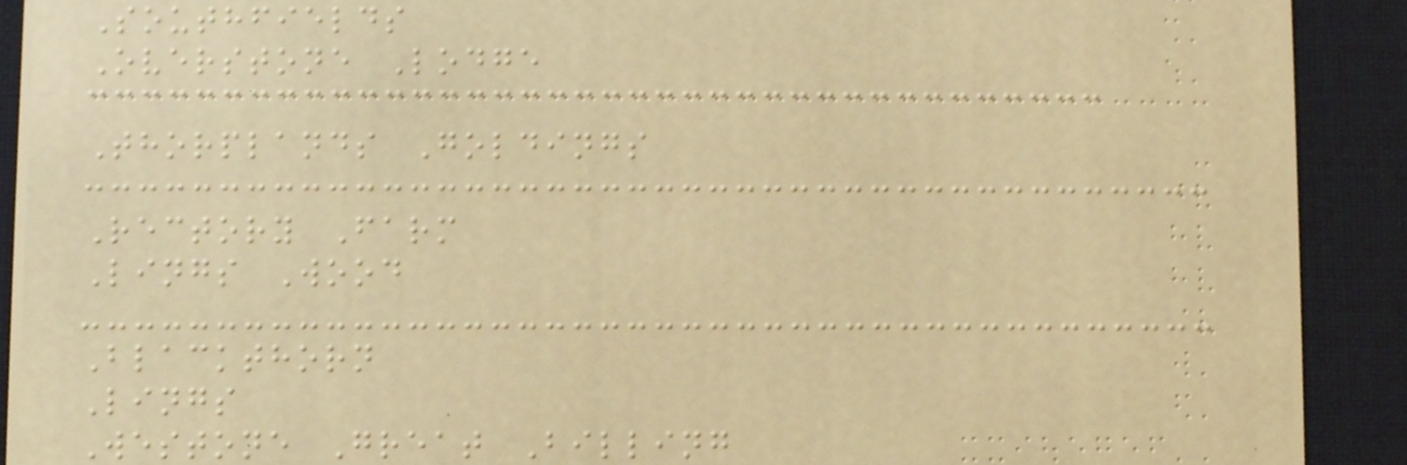Southfields
Overstone Lodge
Thorplands Goldings
Rectory Farm
Lings Wood
Blackthorn
Lings
Westone Great Billing
